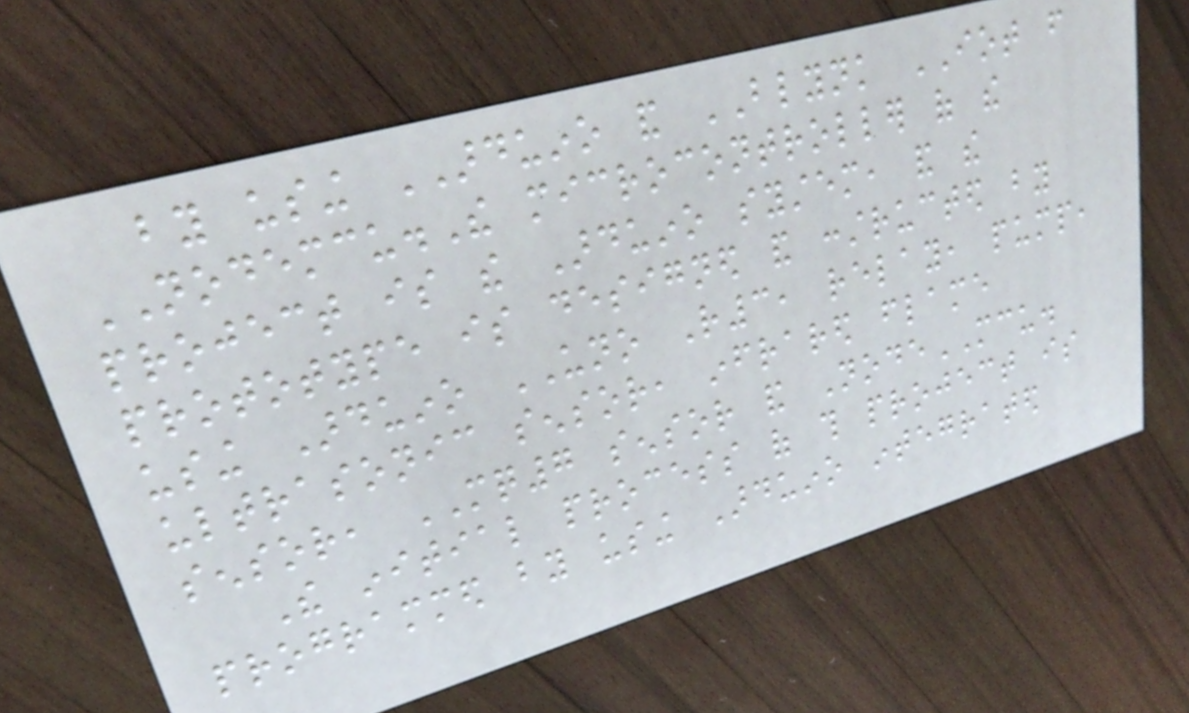by using ARDUINO and BLYNK IOT from
NODEMCU.The microcontroller of the
project is the Arduino system, and the
prototype is designed and constructed by
using Arduino UNO R3, relay, pump,
ultrasonic sensor, infrared flame
sensor, MQ7 sensor and NodeMCU.
The initial process of this project is
programmed by using Arduino integrated
